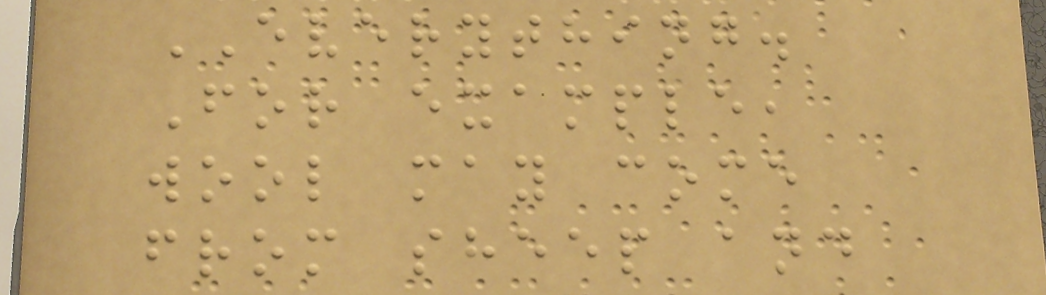EVERYTHING.
For example,
wool may come
from sheep and
